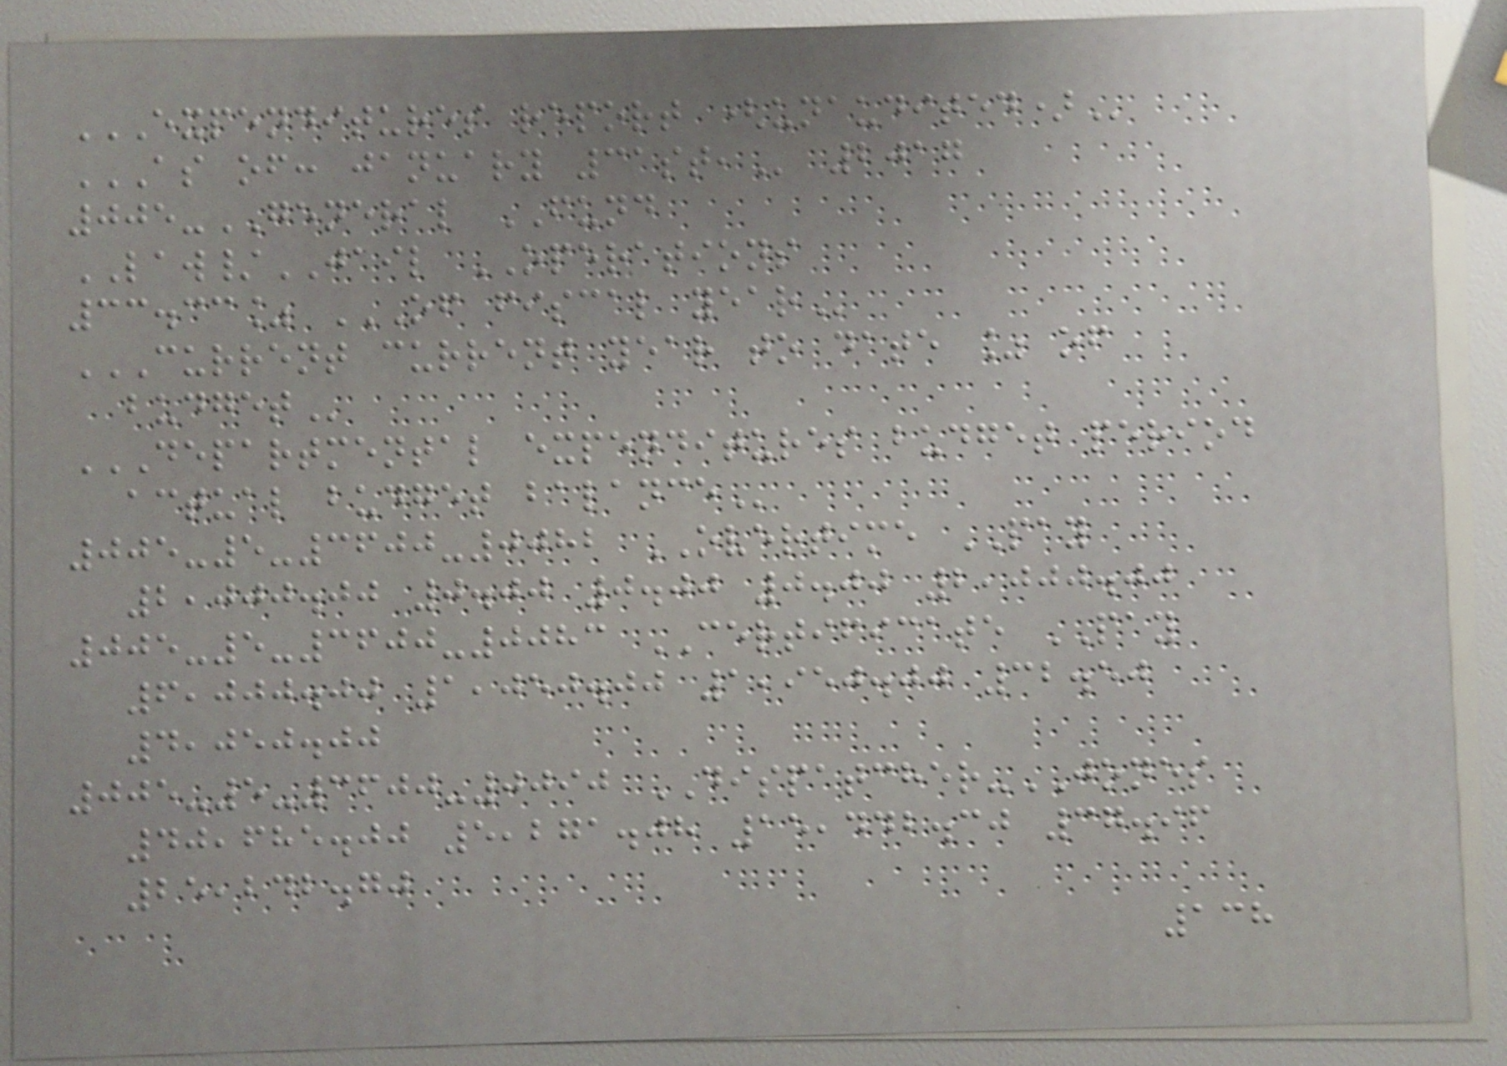EXPENDITURES REPORT (UNAUDITED)
AS OF: JANUARY 31ST, 2017
005-GENERAL FUND
LAW/JAIL OPERATIONS
33.33% OF FISCAL YEAR
CURRENT CURRENT YEAR TO DATE % OF
BUDGET
DEPARTMENTAL EXPENDITURES BUDGET PERIOD
ACTUAL BUDGET BALANCE
005-5-3600-0082 OVERTIME PAY
2,000.00 0.00 0.00 0.00 2,000.00
005-5-3600-0083 CERTIFICATE PAY
6,000.00 1,050.00 1,950.00 32.50
4,050.00
005-5-3600-0090 DISPATCHER-JONES
40,685.00 5,271.08 15,442.30 37.96
25,242.70
138
